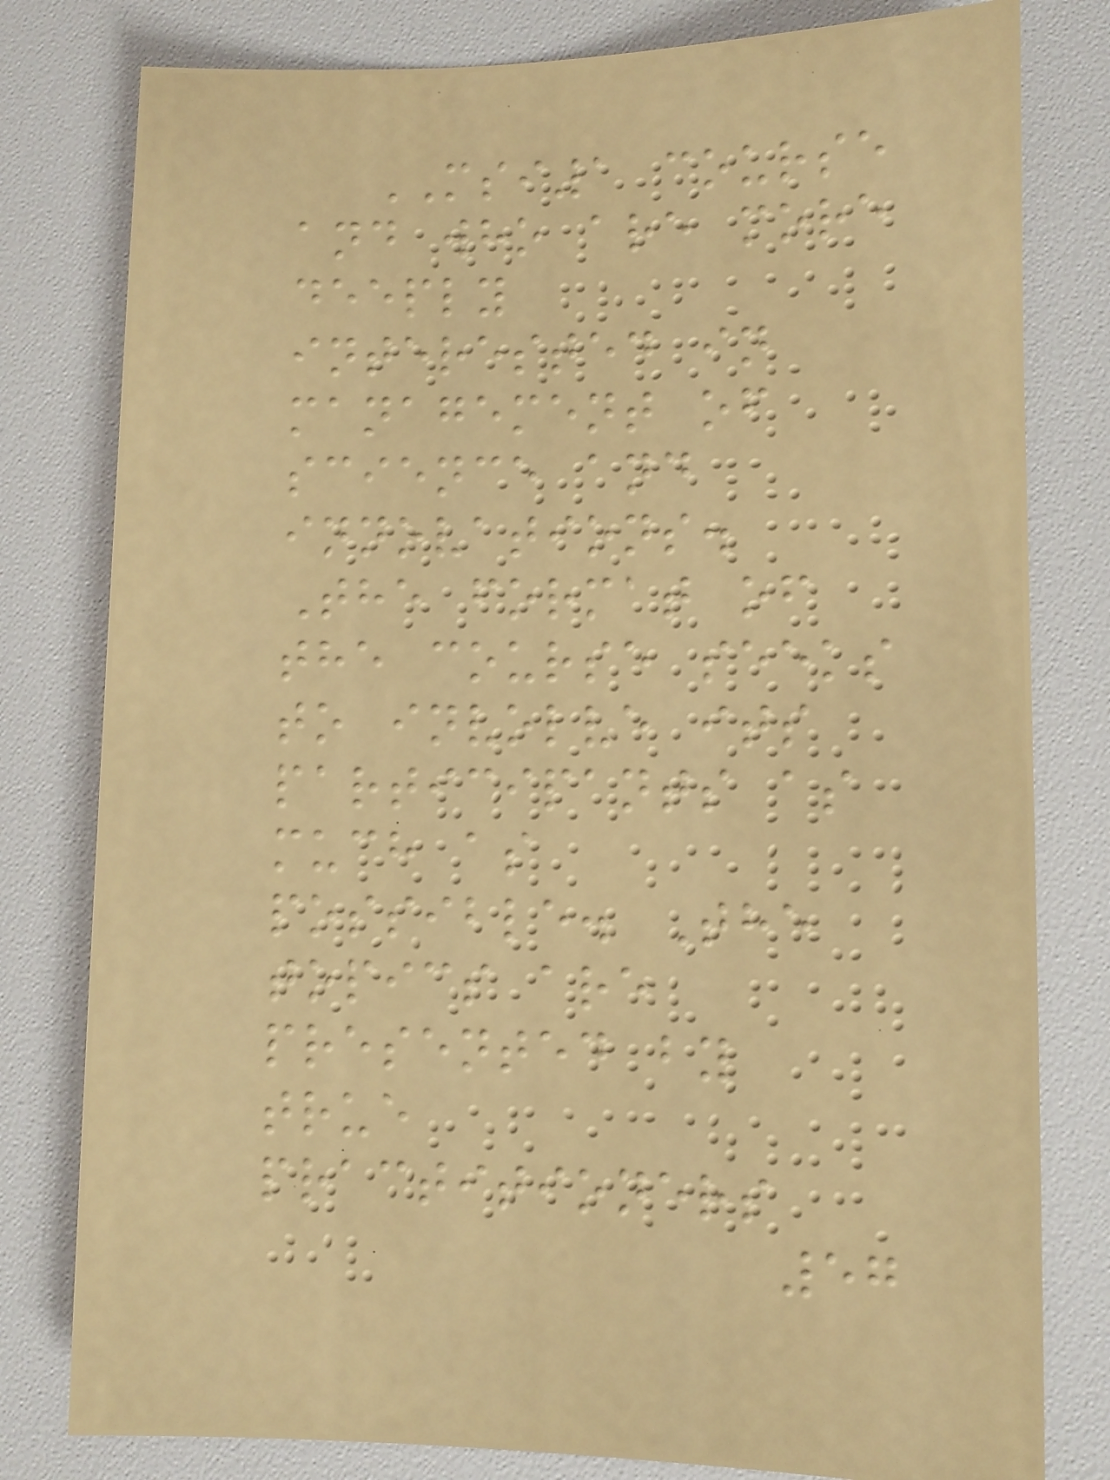MSI1 course
and who are more
deeply
interested in
management of
science and
innovations.
The format of
the course seeks
to involve its
participants as
much as
possible. The
topics are
presented by
true
practitioners
57
